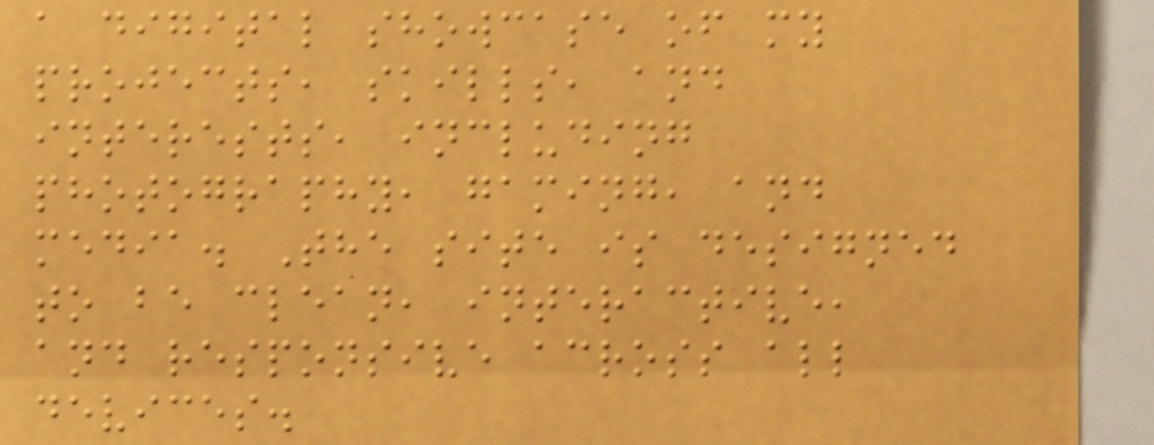a digital showcase of my
projects, skills, and
interests, including
photography, gaming, and
media. The site is designed
to be clean, interactive,
and responsive across all
devices.
